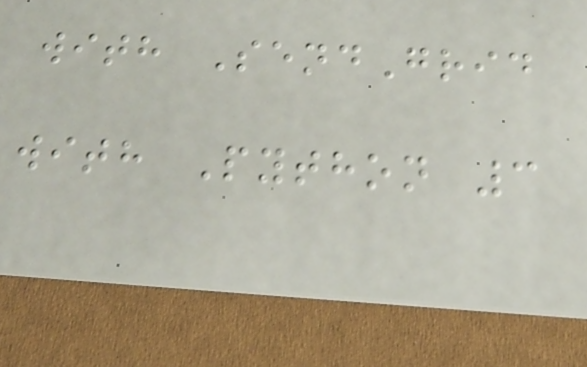with SendGrid
with Python 3
